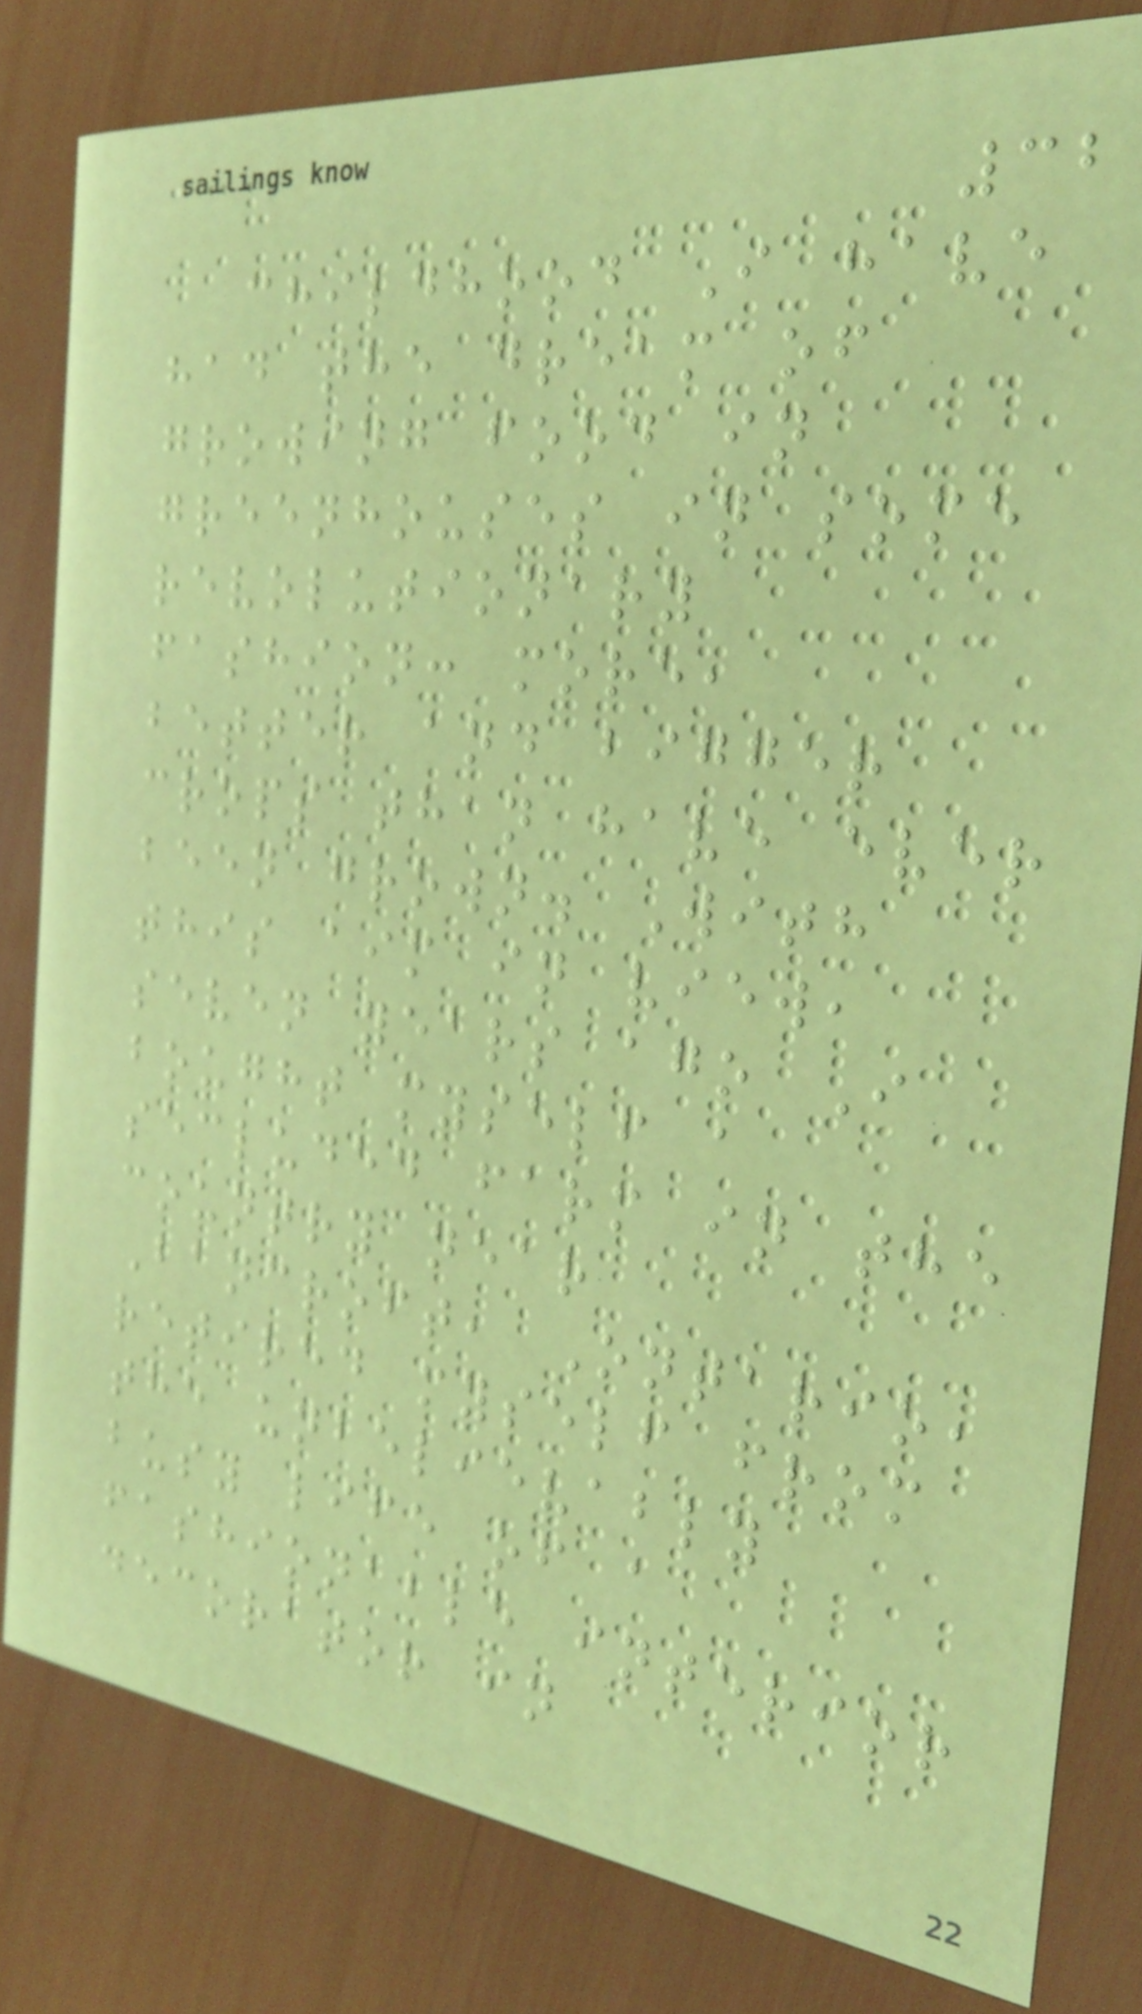32
childhood I have
had the dream of
growing food in
greenhouses in some
revolutionary
fashion: more,
better and bigger
crops than have ever
been grown. With
this aim in view,
seven years ago I
bought myself a
secluded farm in the
country near
Bancroft, Ontario,
retired myself from
the unbelievably
busy life of a
fashionable interior
decorator in
